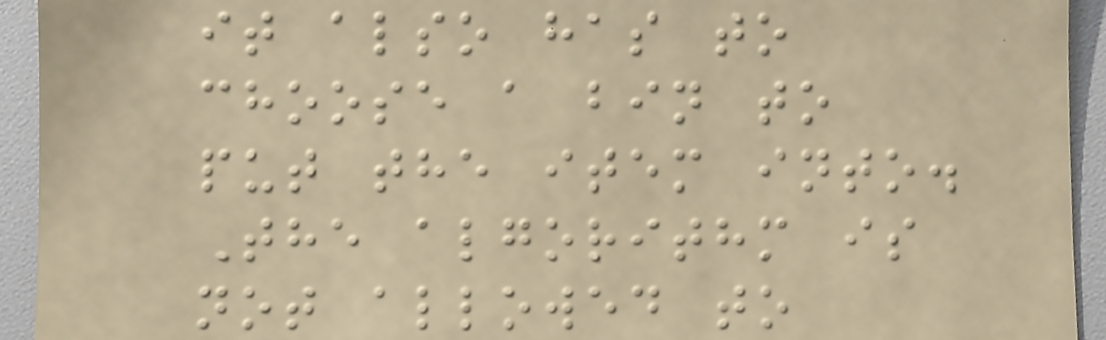it also has to
choose a bin to
put the item into.
The algorithm is
not allowed to
